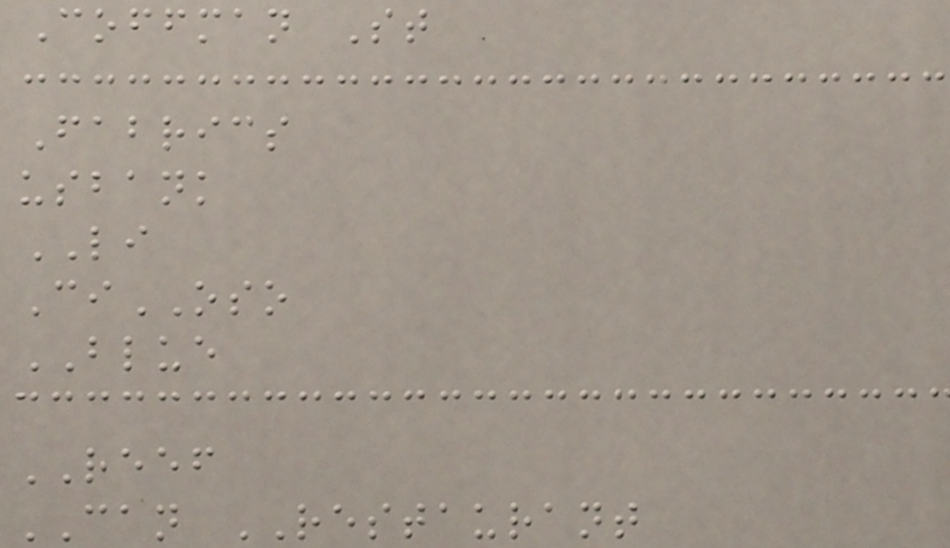Coffman St
Fabrics
usbank
LI
CiOSO
BLUE
REEF
CAN RESTAURANT
